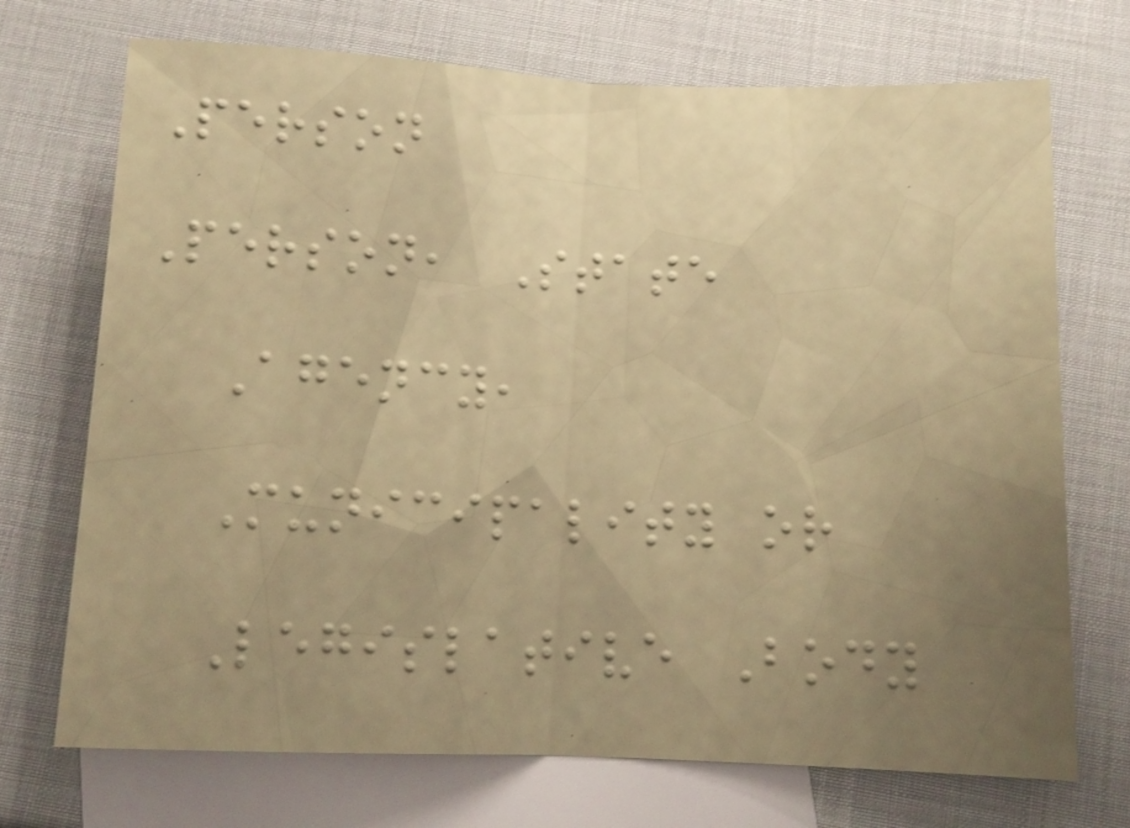Person
Person, State
Agency,
Municipality or
Legislative Body
